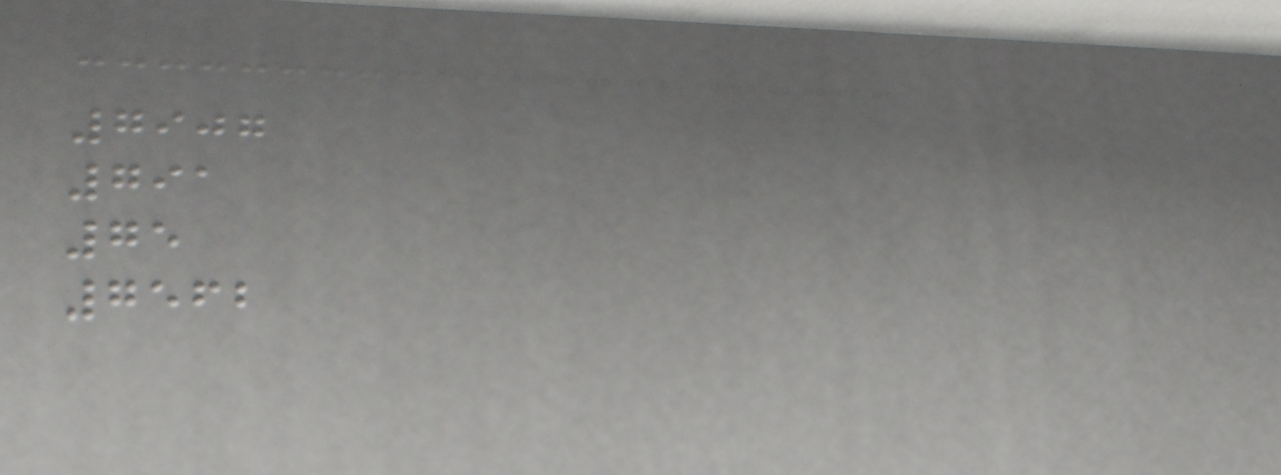7907
791
75
7562
